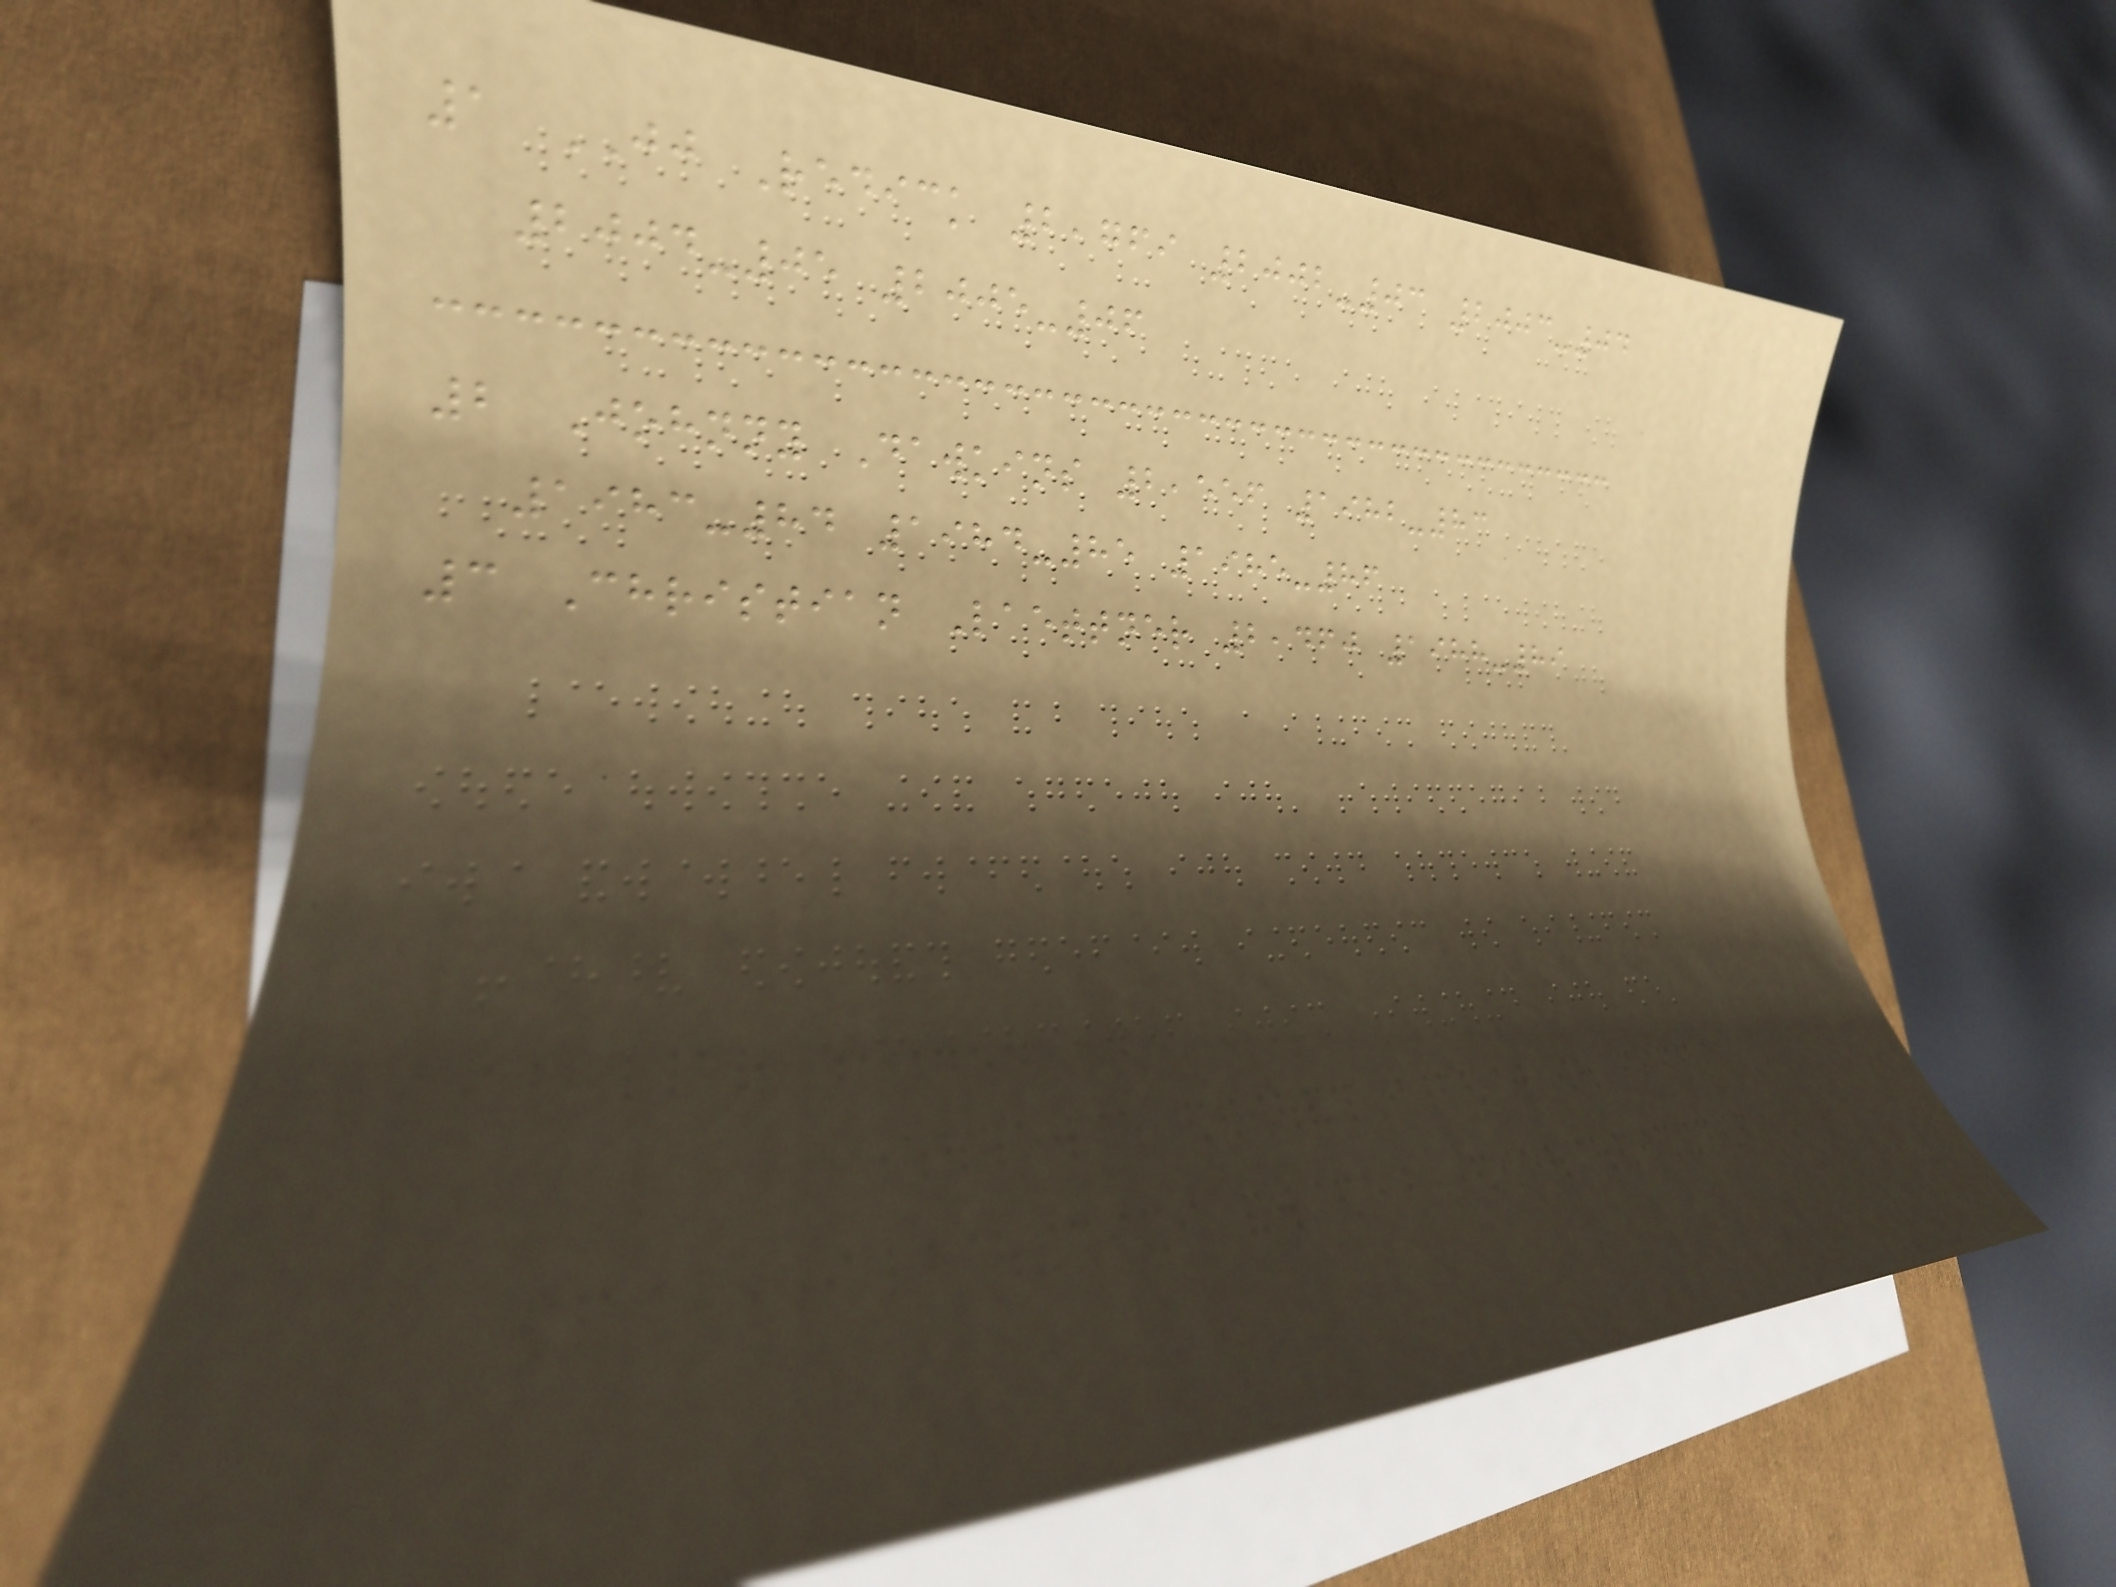1 JJ Redick 2,769 2002-03 2003-04
2004-05 2005-06
2 Johnny Dawkins 2,556 1982-83
1983-84 1984-85 1985-86
3 Christian Laettner 2,460 1988-89
